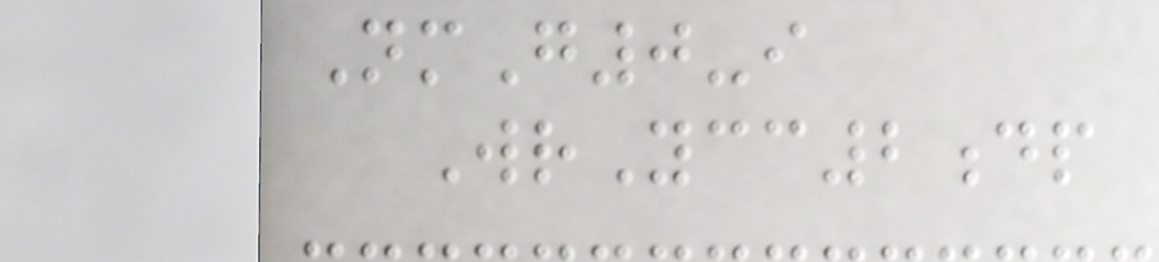NmG0-i
WrYcc2dp
